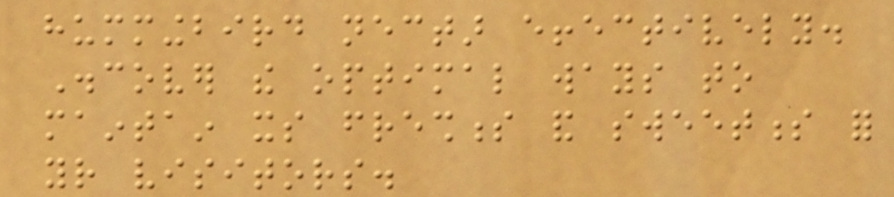hummingbird nectar effectively.
Discover the optimal ways to
maintain its freshness and sweetness for
your visitors.
